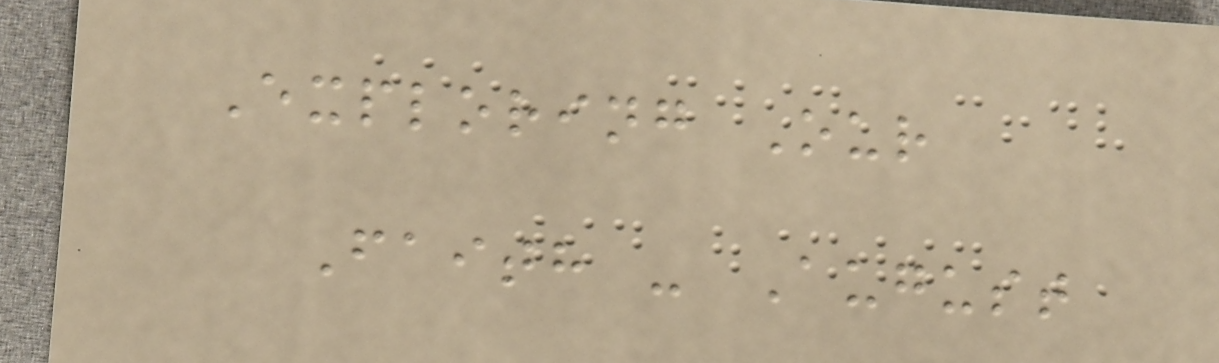Exploring Our
Faith - August
